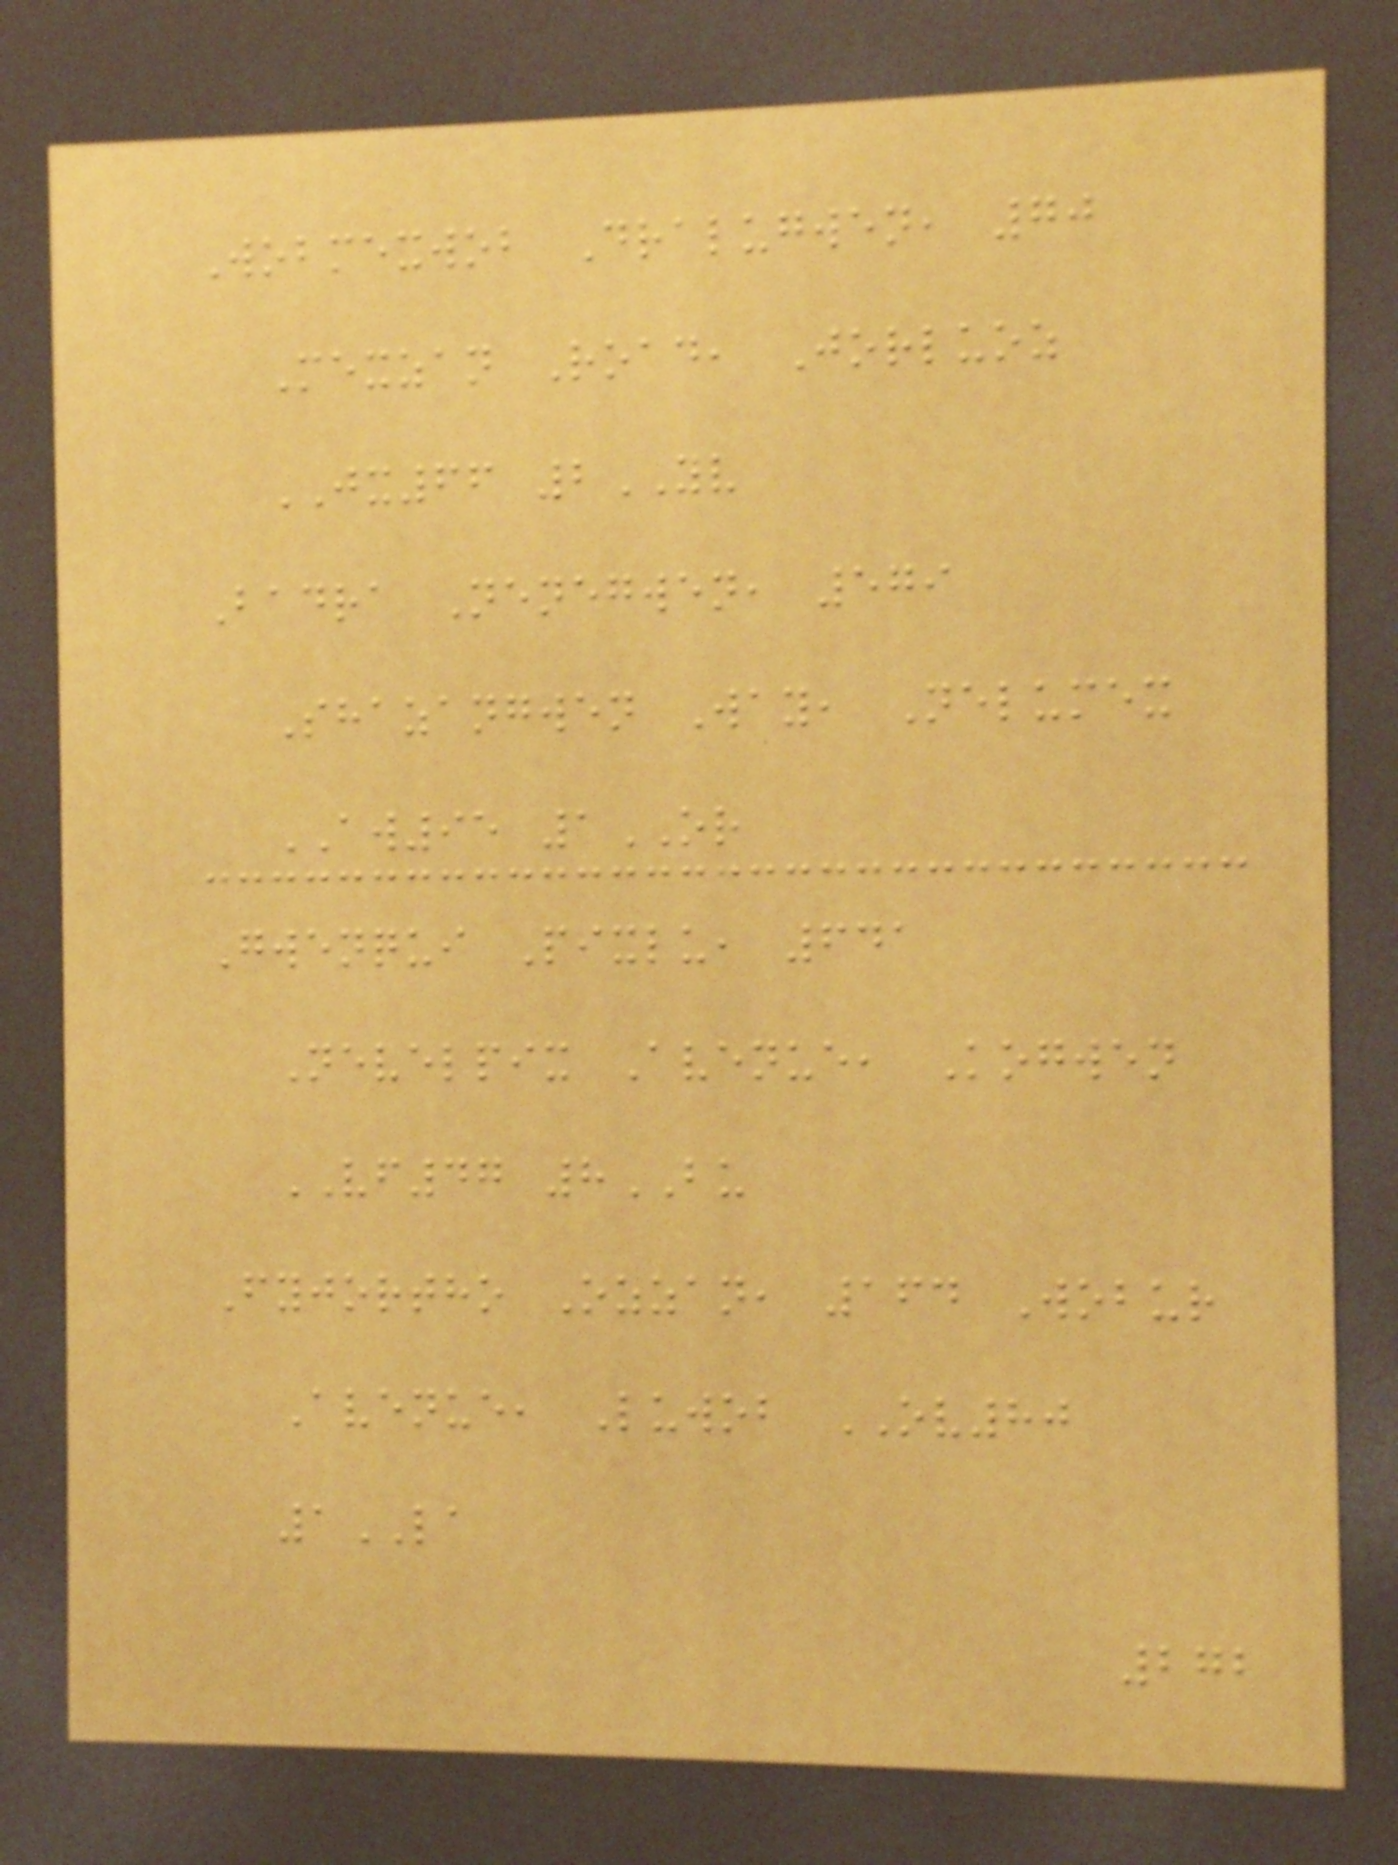Wobmexwob Dralugwen, 70
Mexzan Road, Jorluoz
JX66 2YV
Badra Nenegwen, 579
Shazangwen Way, Nelumex
AW95 1OR
Gwenqui Pixlu, 641
Nevelpix Avenue, Kogwen
VF47 8BU
Fyjortho Ozzan, 164 Wobur
Avenue, Luwob OV80
1LA
272
